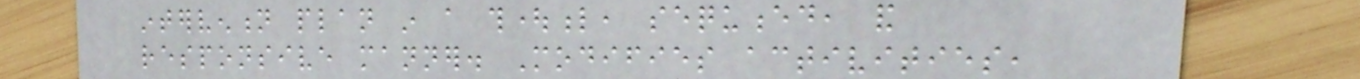intervention plan in a thoughtful, sequenced, and
responsive manner. Modifies activities,
